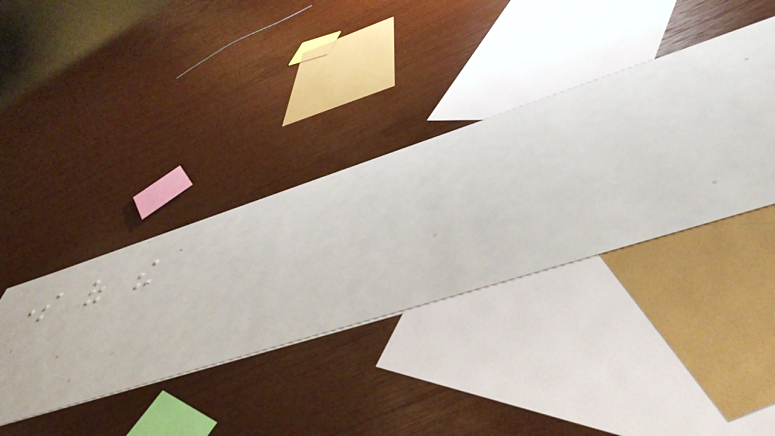some of the
